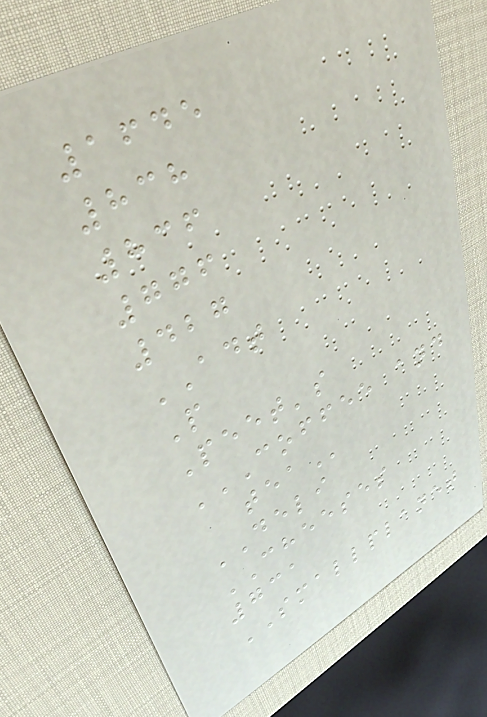1645
838
836
776
427
ADT
P
Peet's
COFFEE AND
TEA
DELI
CHEESES
731
SMALLPLANET
